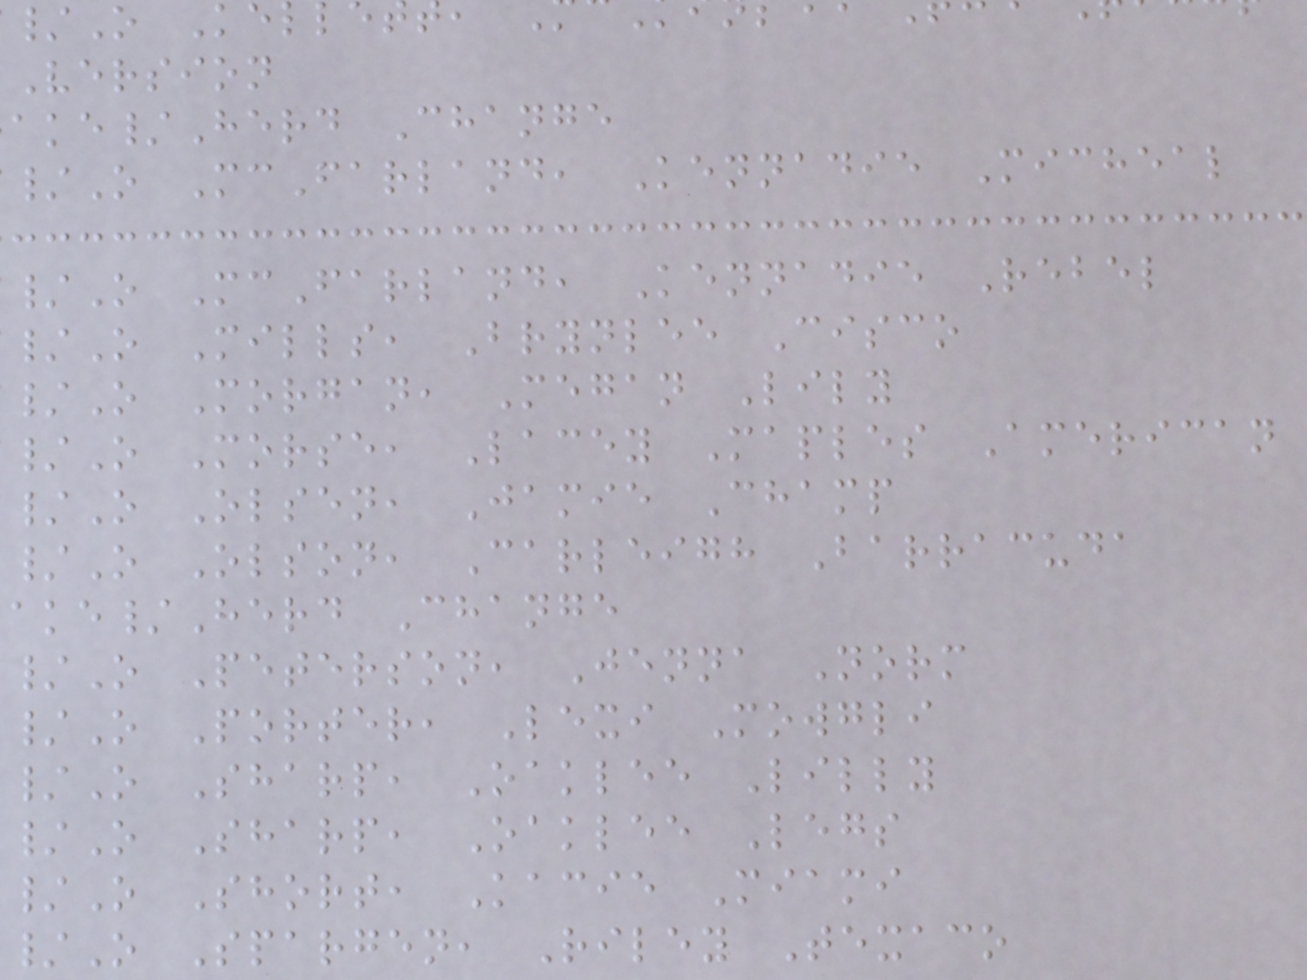Version
ake/Herd Change
/O McFarland, Kennadie Micheal
/O McFarland, Kennadie Rebel
/O Mills, Brynlee Cisco
/O Morgan, Megan Lily
/O Morse, Lacey Maples American
/O Olsen, Jamie Champ
/O Olson, Carleigh Barracuda
ake/Herd Change
/O Peterson, Jenna Norm
/O Porter, Lexi Mowgli
/O Sharp, Oaklee Lilly
/O Sharp, Oaklee Legs
/O Short, Kacie Miami
/O Spargen, Riley Texaco
